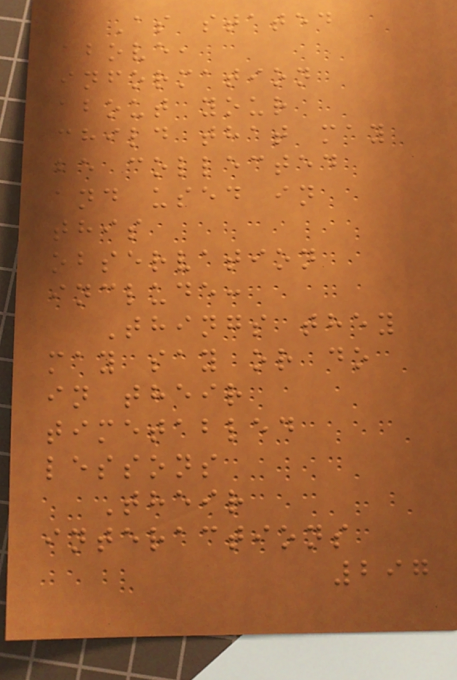As stated
above,
information
about your
child that may
be collected
and used in
this
observation
include:
Things they
may say or do
in their
timetabled
lessons
Their
interactions
297
